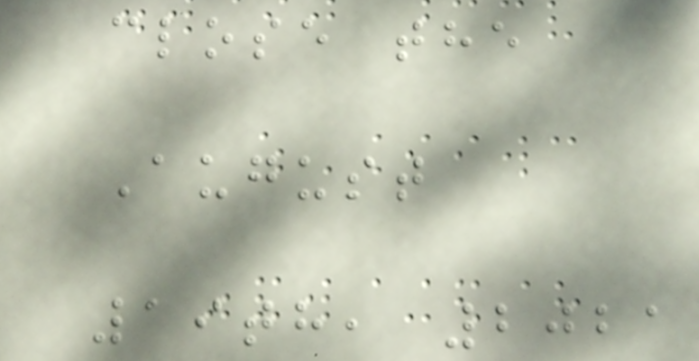close the
August
19th, 2021
